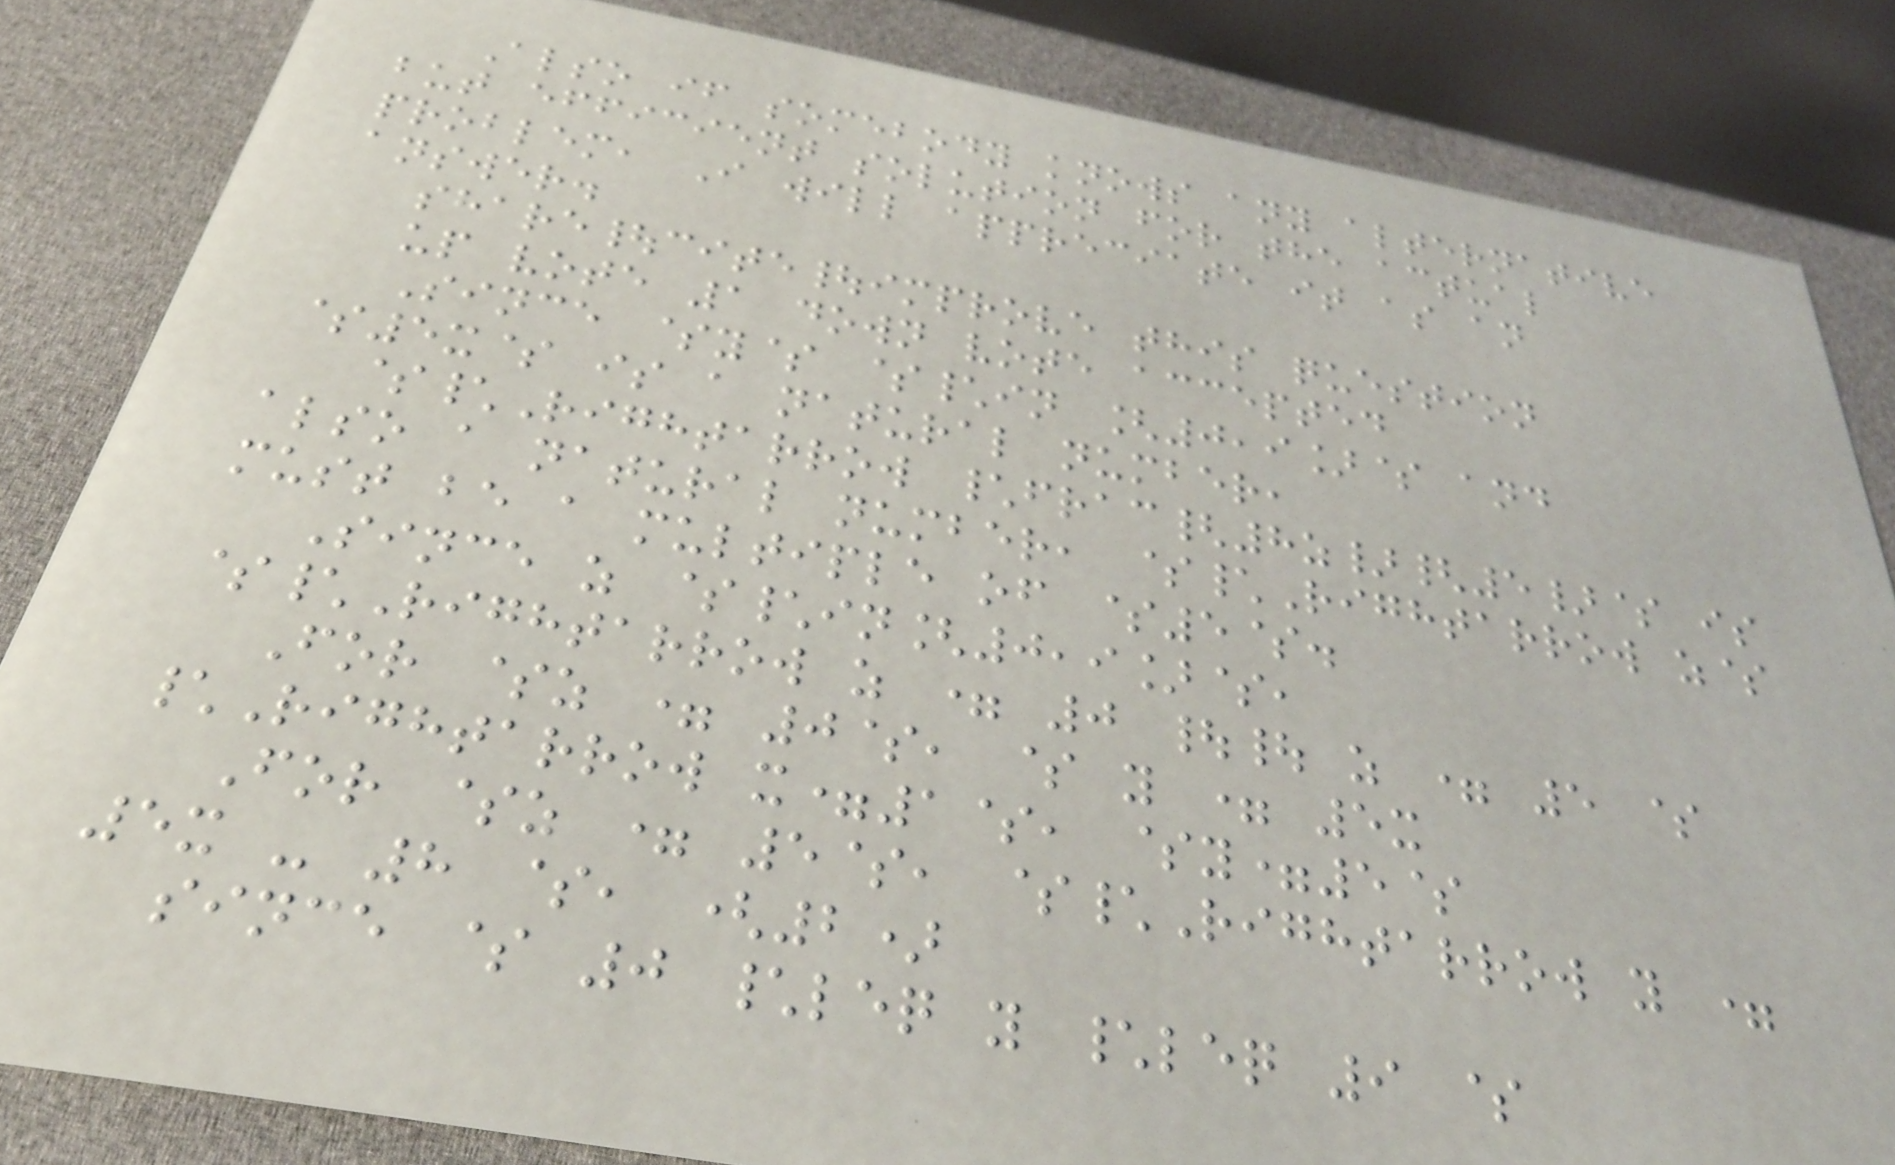Also if somebody knows any alternative
but efficient solution for the actual
problem, I will appreciate it as an
answer.
share|cite|improve this question
up vote 1 down vote accepted
Since $y$ $\in [0,9]$ and
$5x$ is a natural number,
$\Rightarrow \frac{8z}{5}$ is
also a natural number, $\Rightarrow z$
must be a multiple of $5$.
Since z $\in[0,9]$,
$\Rightarrow z = 0 || z = 5 $
For $z = 0$, $ y = 5x
\Rightarrow x=1$, $y=5$
For $z = 5$, $\Rightarrow y =
5x - 8 $, (2)
since $ 0 \leq y \leq 9 $
